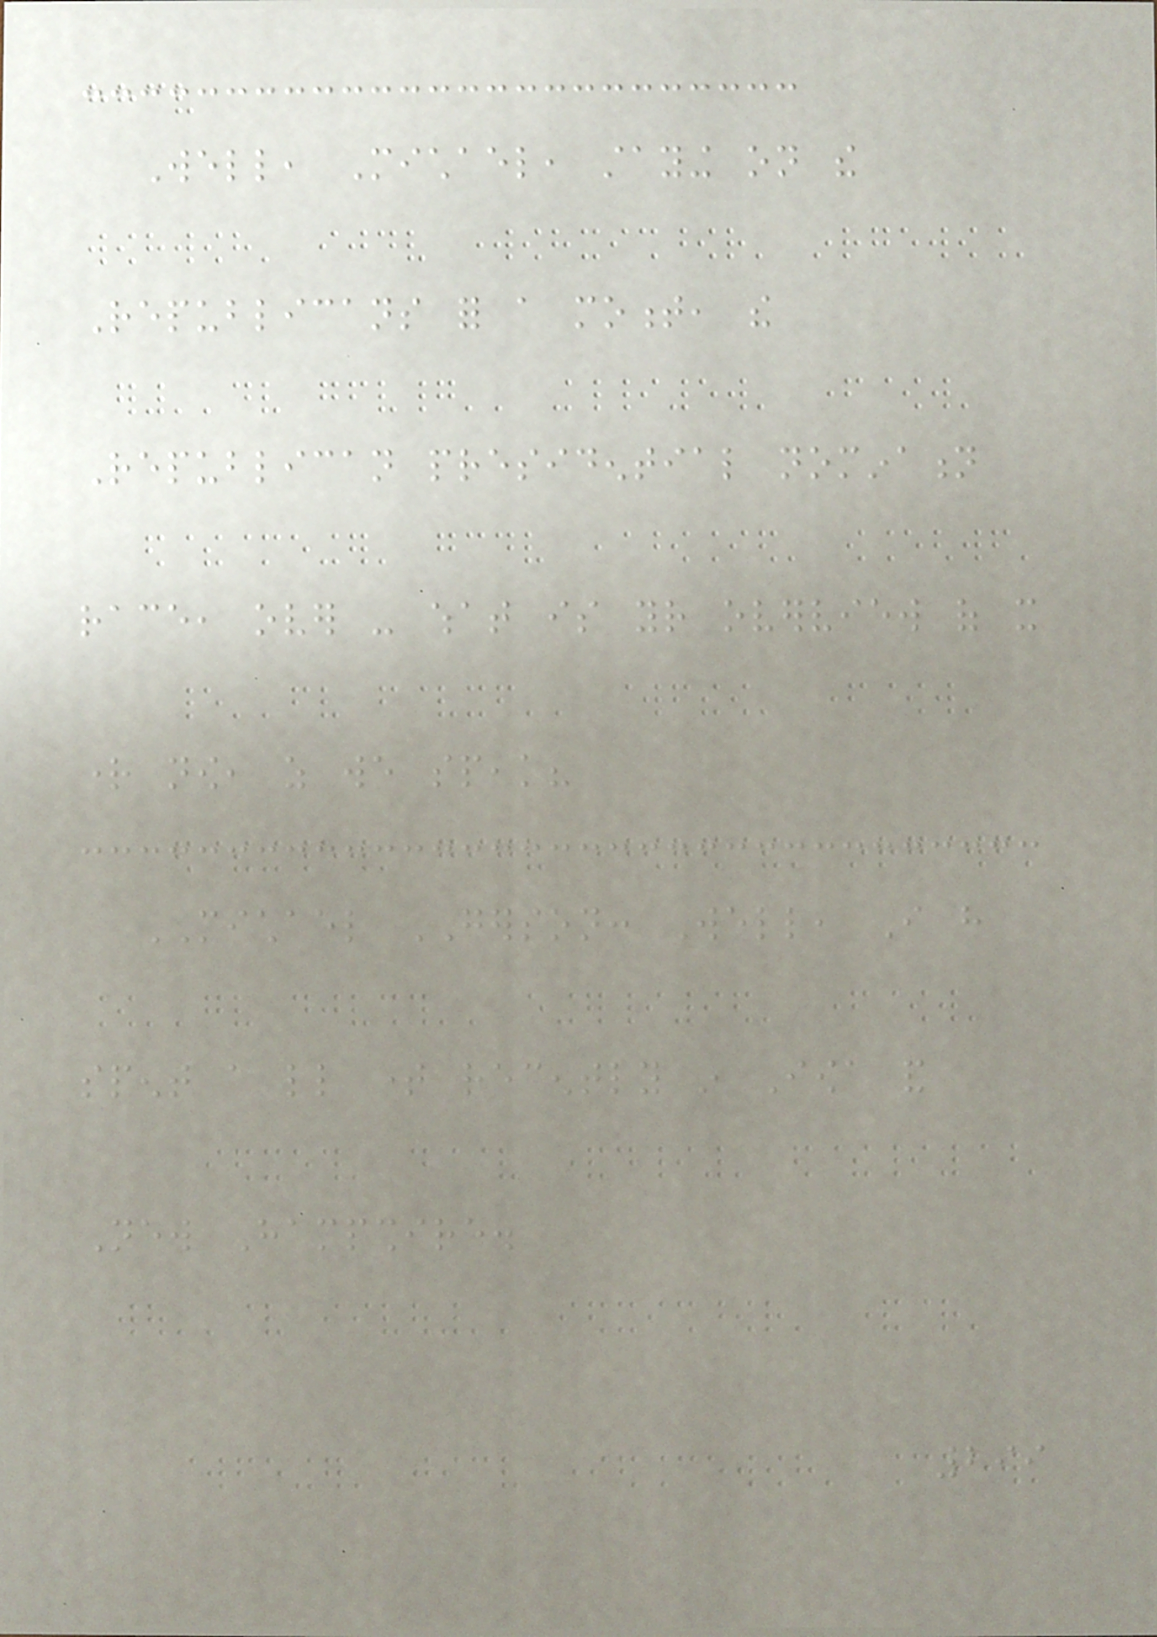Well, Michael, staying on the
Republicans for a moment, the
Republican presidential nomination
race, over - what is your overview of it
right now, as we speak?
MICHAEL GERSON: Well, I have
spent a little time recently in Iowa and
New Hampshire.
299
